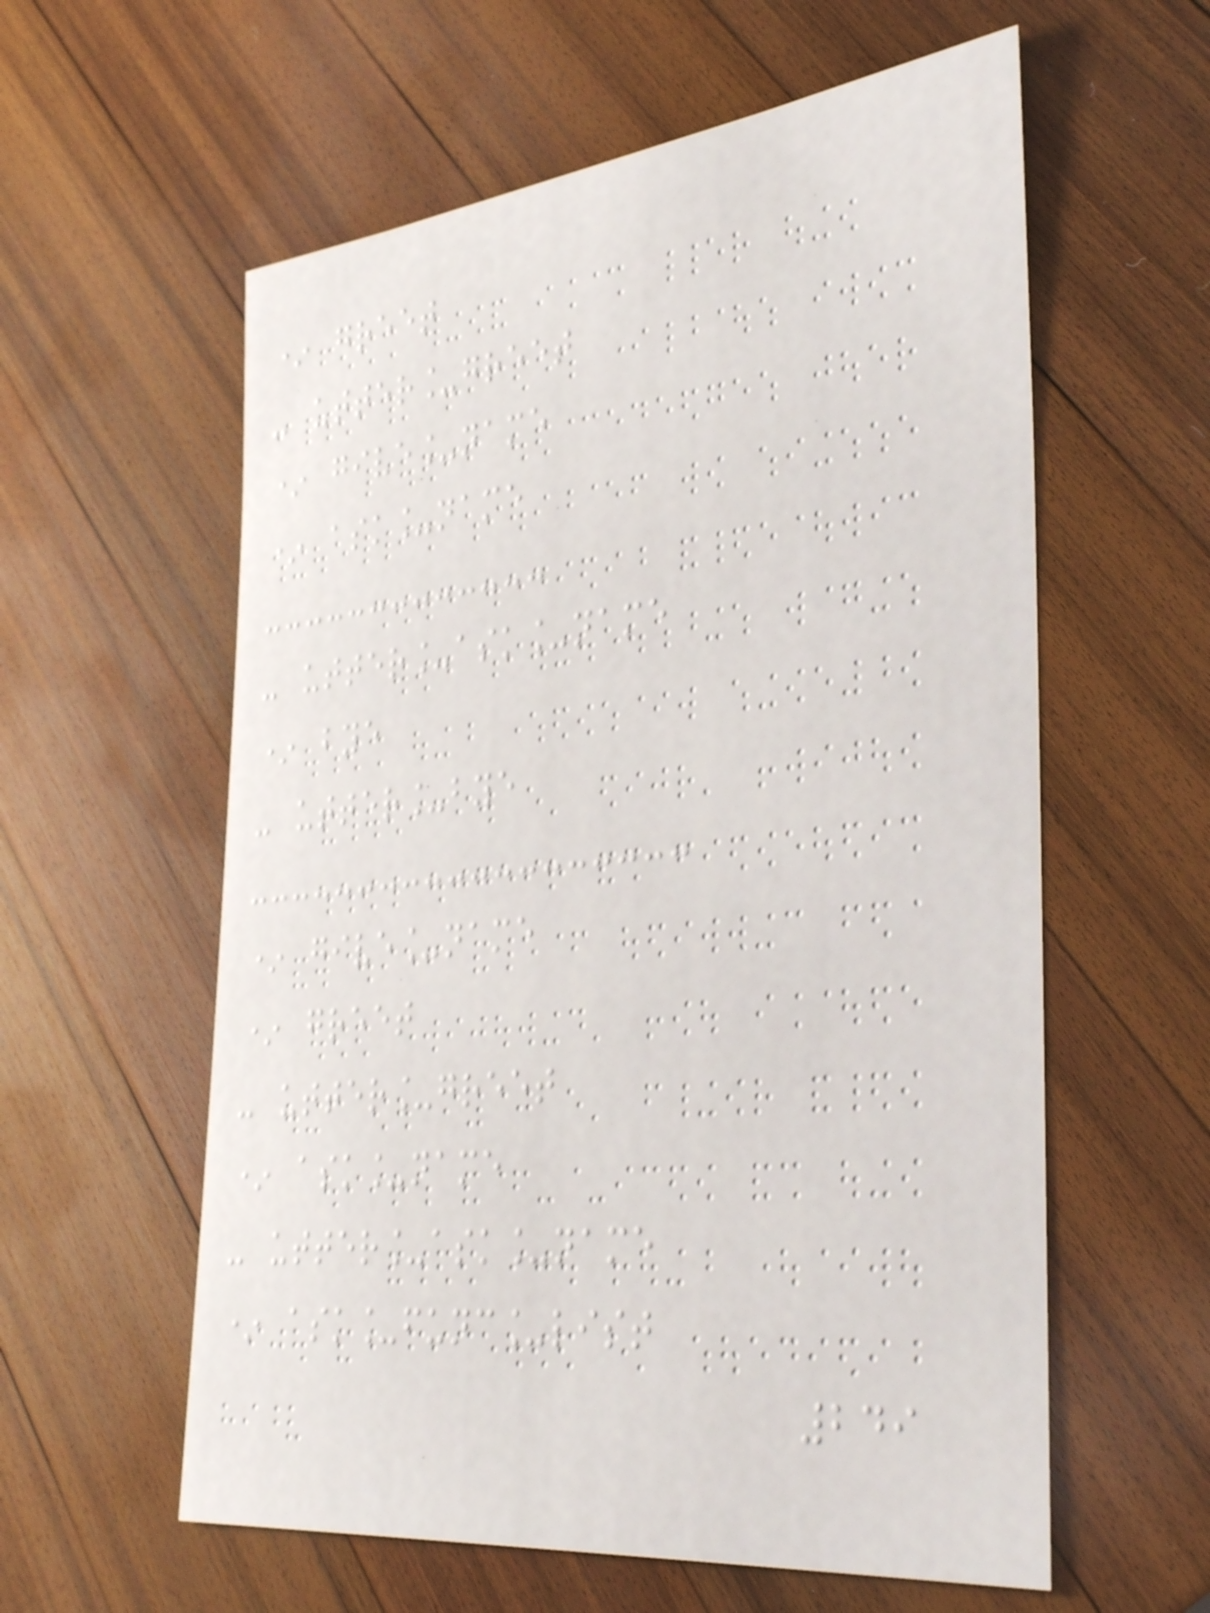* greet
- utter_greet
* give_name
* ask_name
- utter_ask_name
* bye
- utter_bye
* give_name
* greet
- utter_greet
* ask_name
- utter_ask_name
* ask_func_list
249
